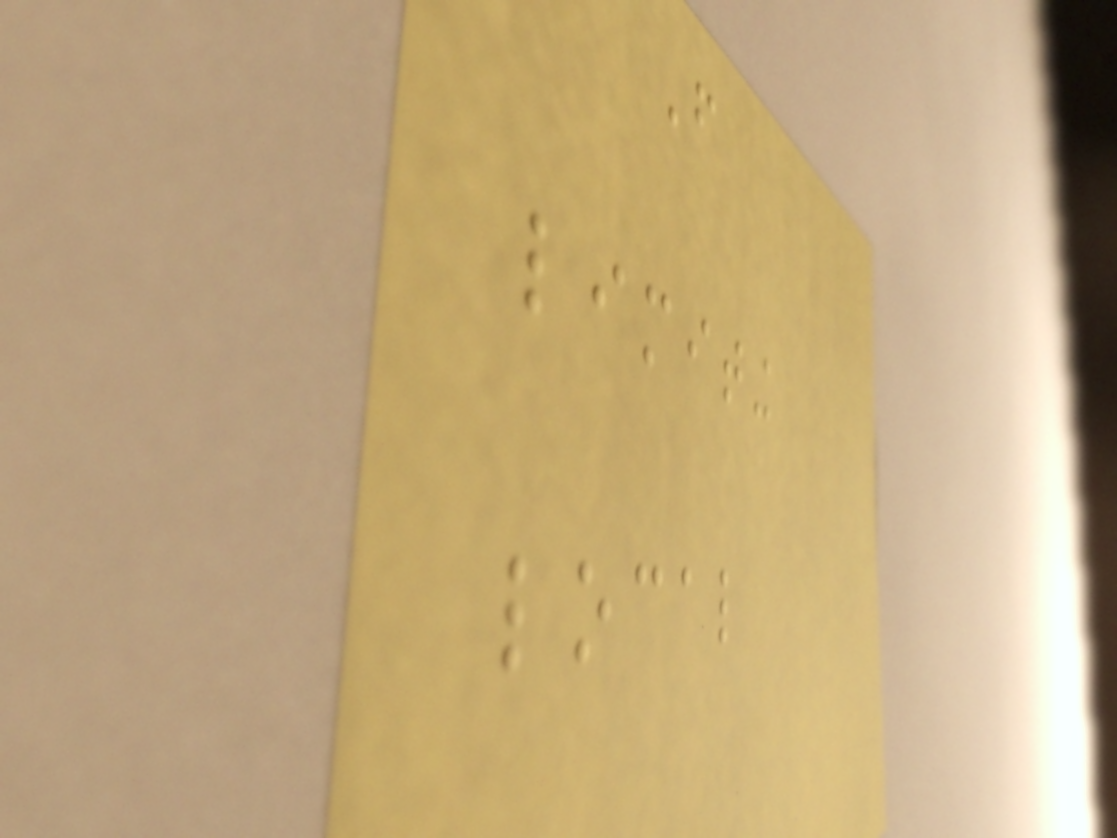From
limiting
local
